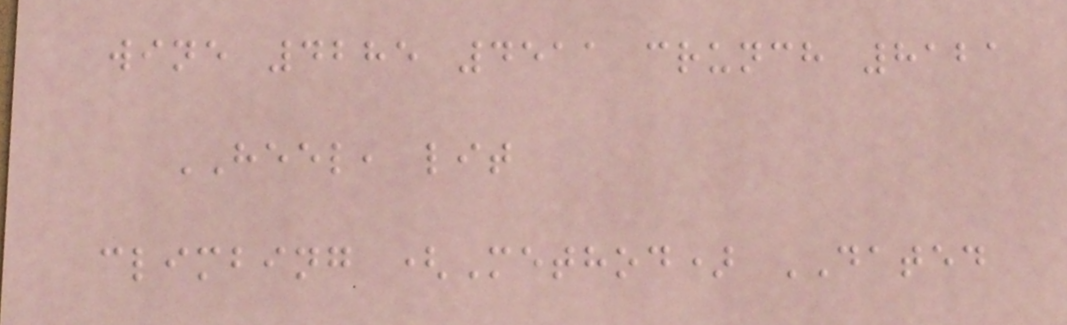wine 4285 4511 crunch 8121
HEEL, lit
climbing (Method) DATED
